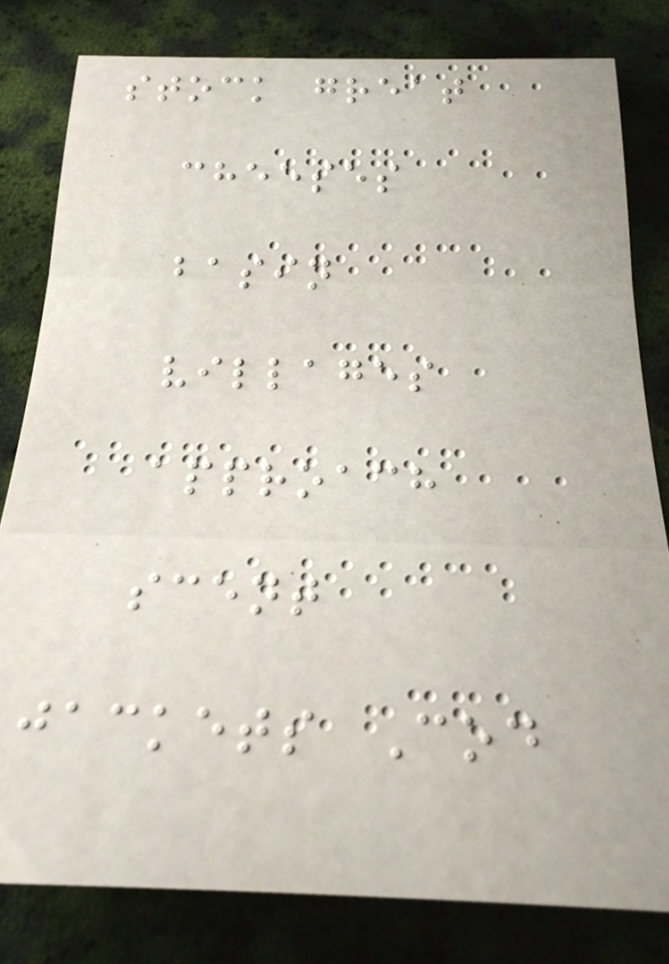stock great
cheeses
basin
villages
approach
scent
jackets Cod
